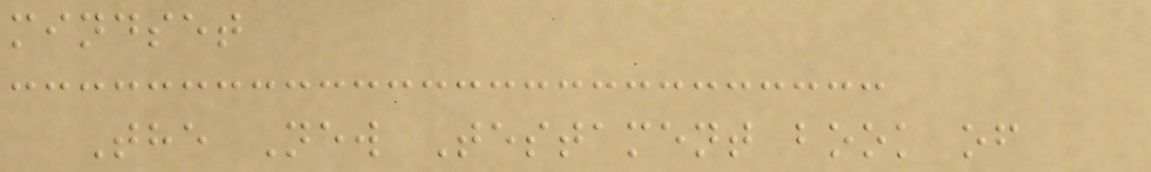mindset
The New Testament book of
